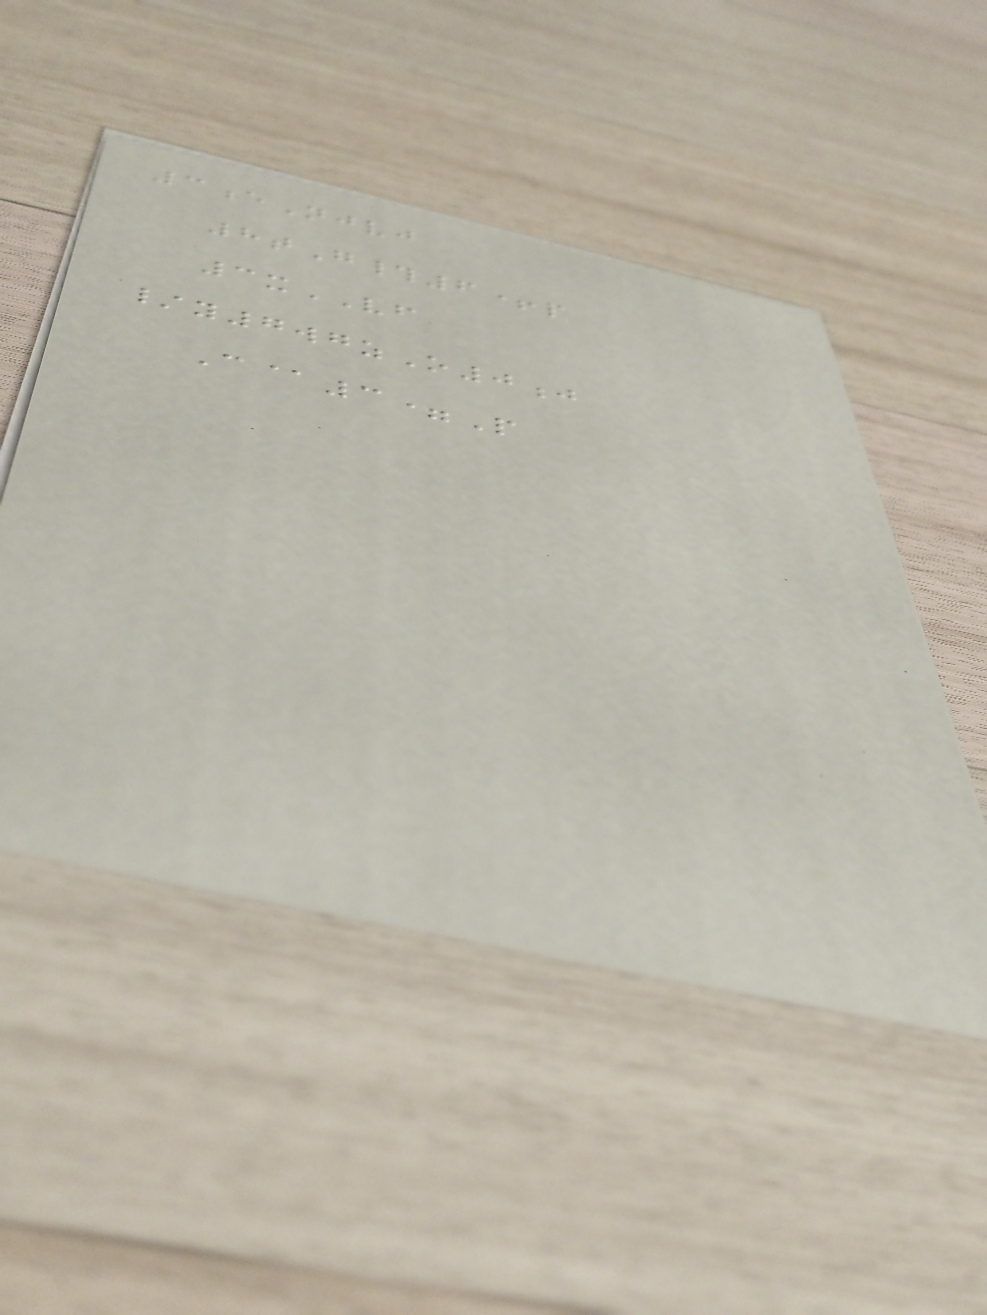3eNjvj
8tG#6+p
3xVF
/y7wgzO0j
C@3=P
